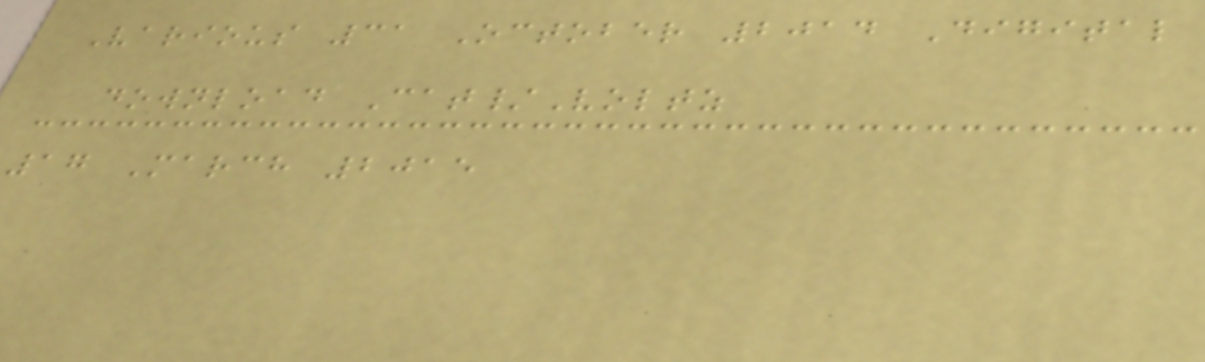Various 31 October 2014 Digital
download Cat/Voltz
17 March 2015
